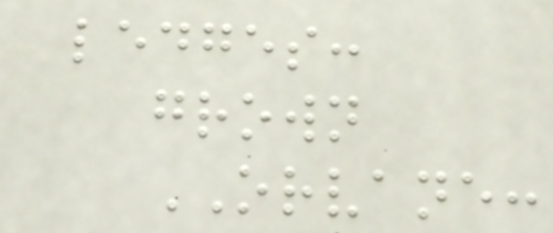ledges:
grown
ORVANE:
